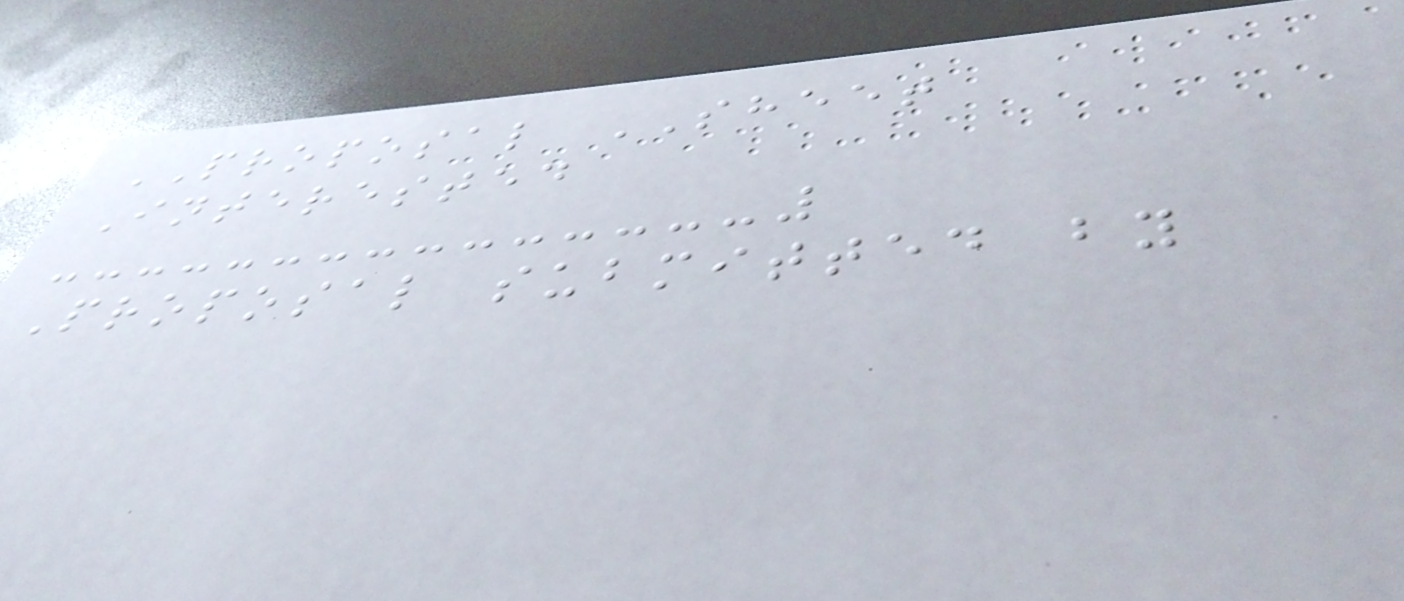PROPOSAL SHEET
Interested
Proposal submitted by
